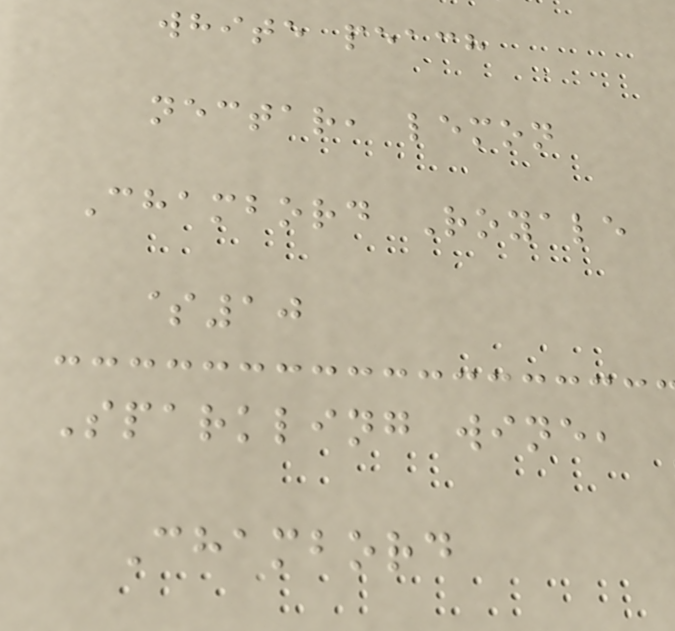white peach
nectar, lemon
Chambord Royale
$10
Sparkling wine,
Chambord
